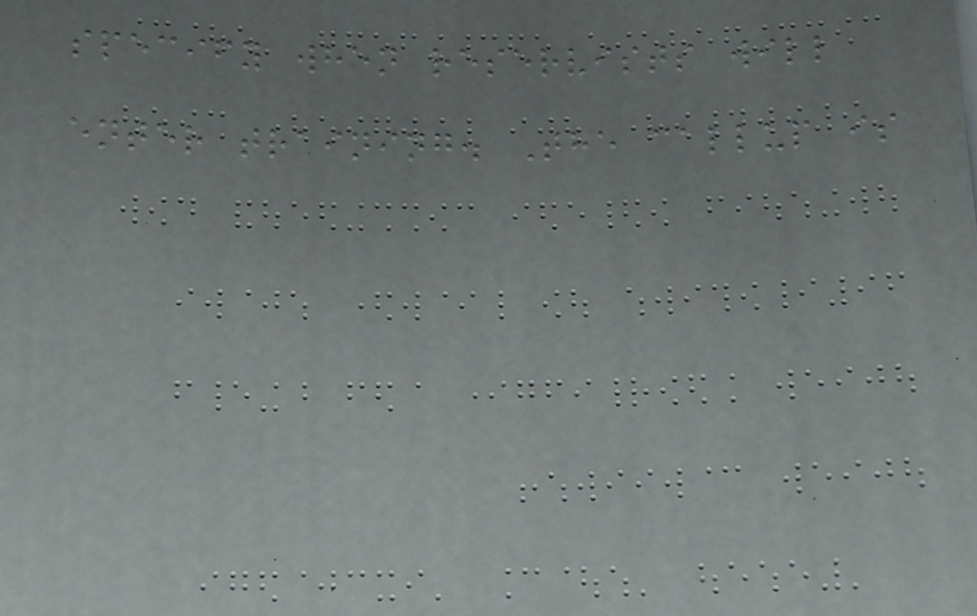specify when reservists will
enter training. The callup is
